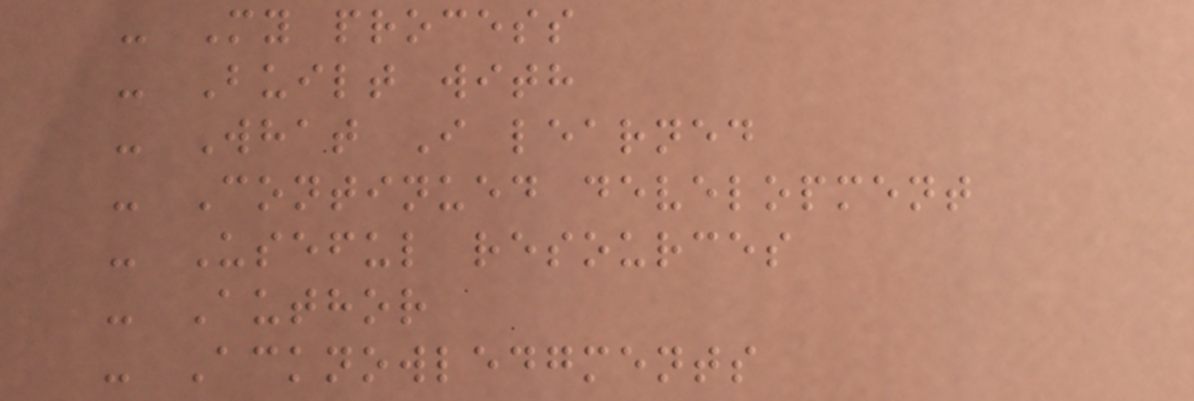- My process
- Built with
- What I learned
- Continued development
- Useful resources
- Author
- Acknowledgments
